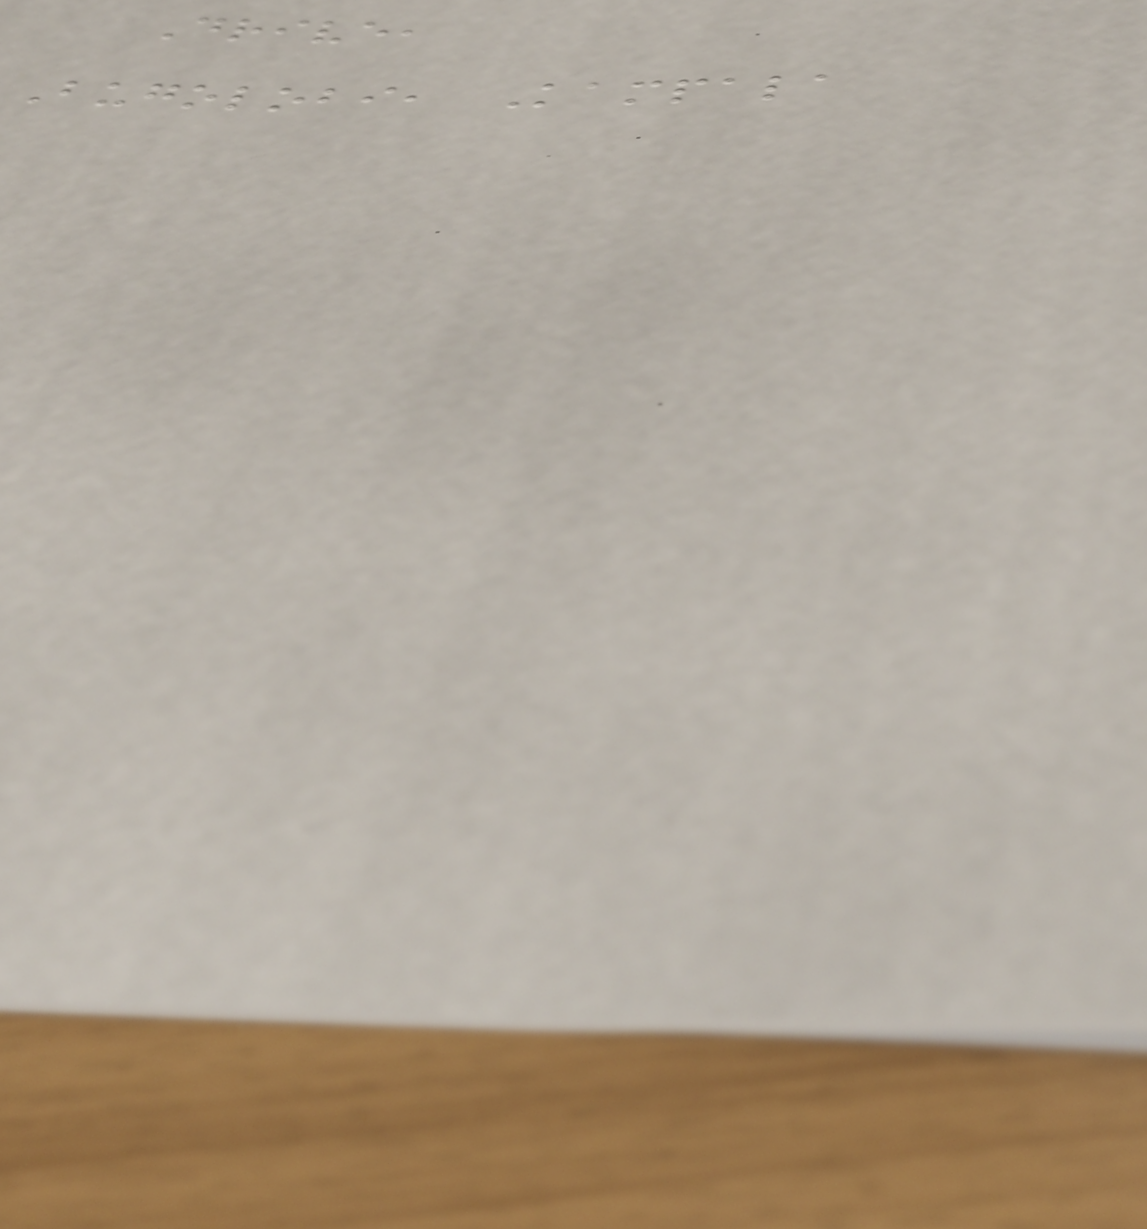Drive,
Bugolobi, Kampala
